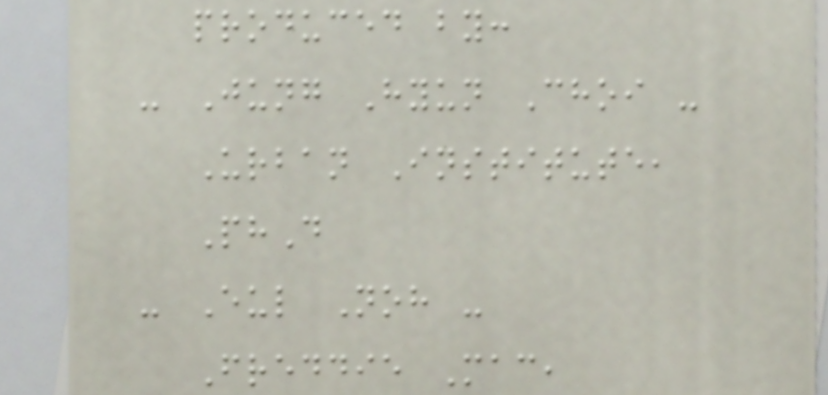produced by:
- Jung Hyun Choi -
Urban Institute,
PhD
- Eul Noh -
Freddie Mac,
